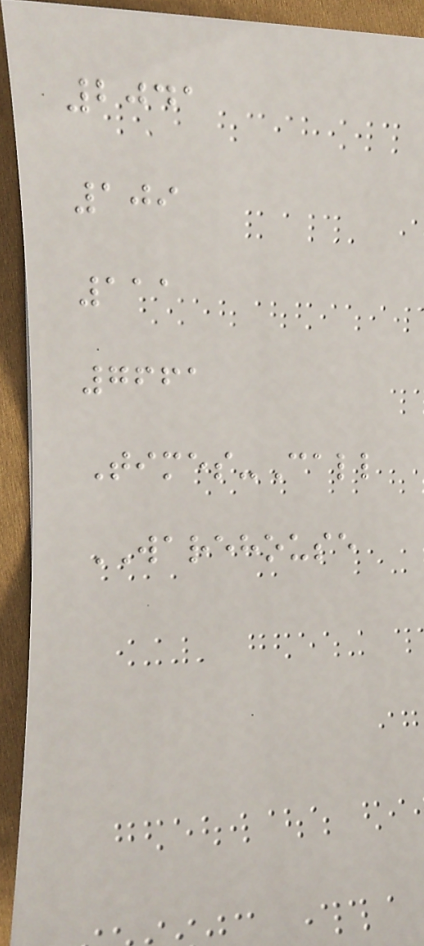2041
109
111
7661
Times-Call
WAREHOUSE
